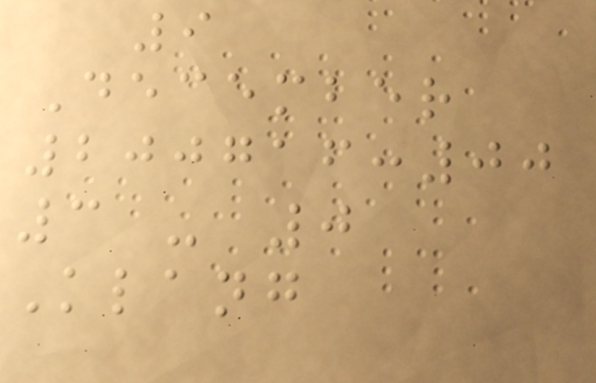9
December
200716:00
3 - 0
Klang
